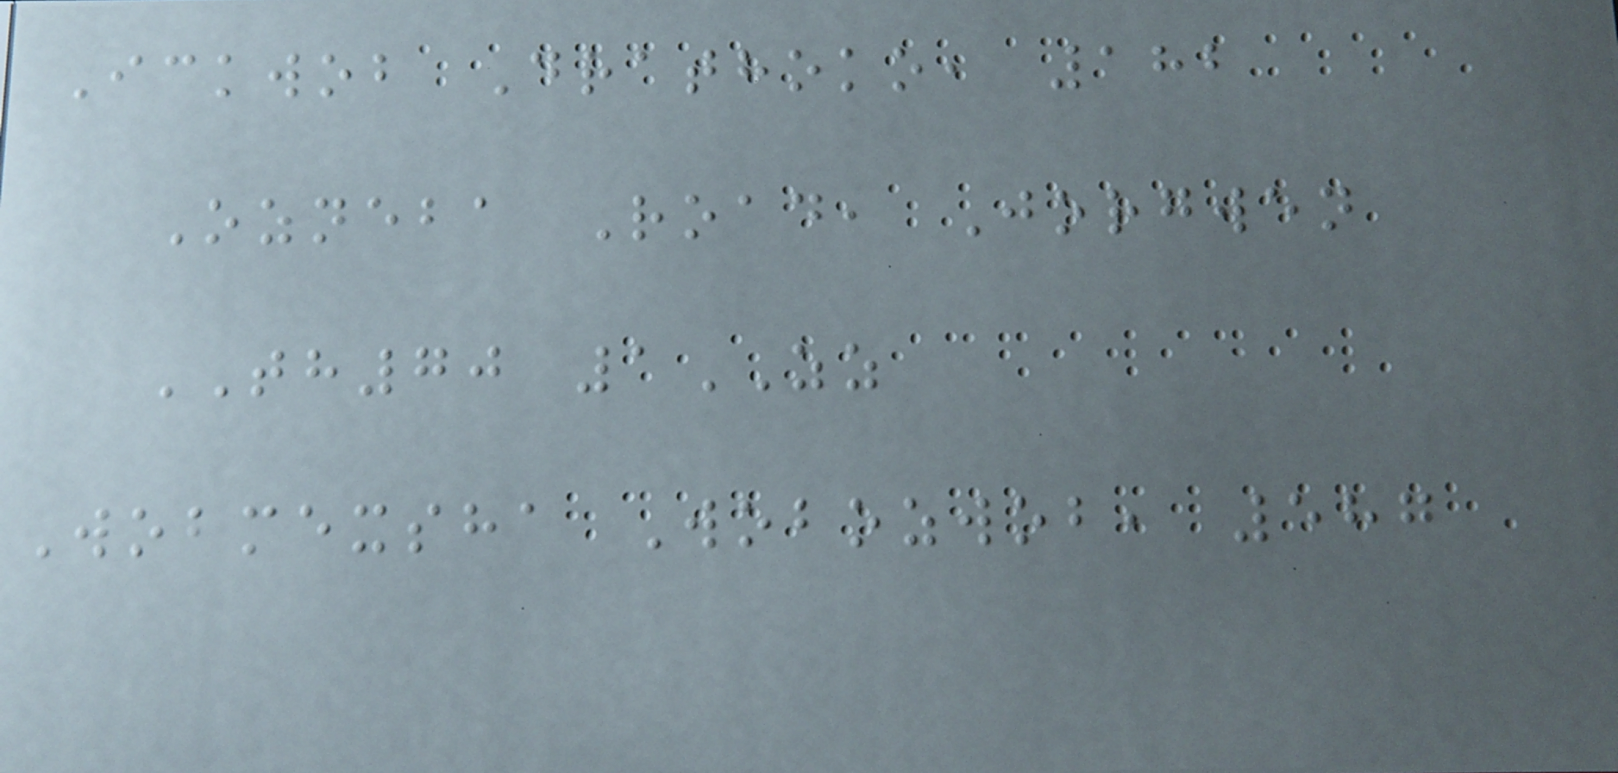Ickwob Drathoko, 182
Ozneba Road, Jorgwen
TH70 1ZZ
Wobmexsha Wobozwob, 587
